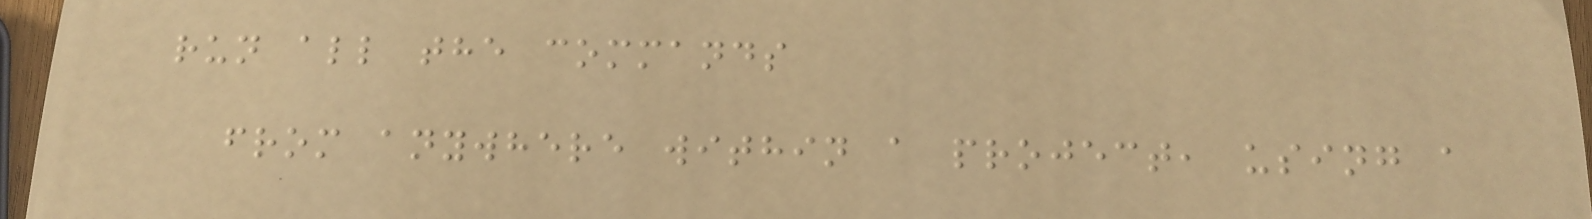run all the commands
from anywhere within a project, using a
